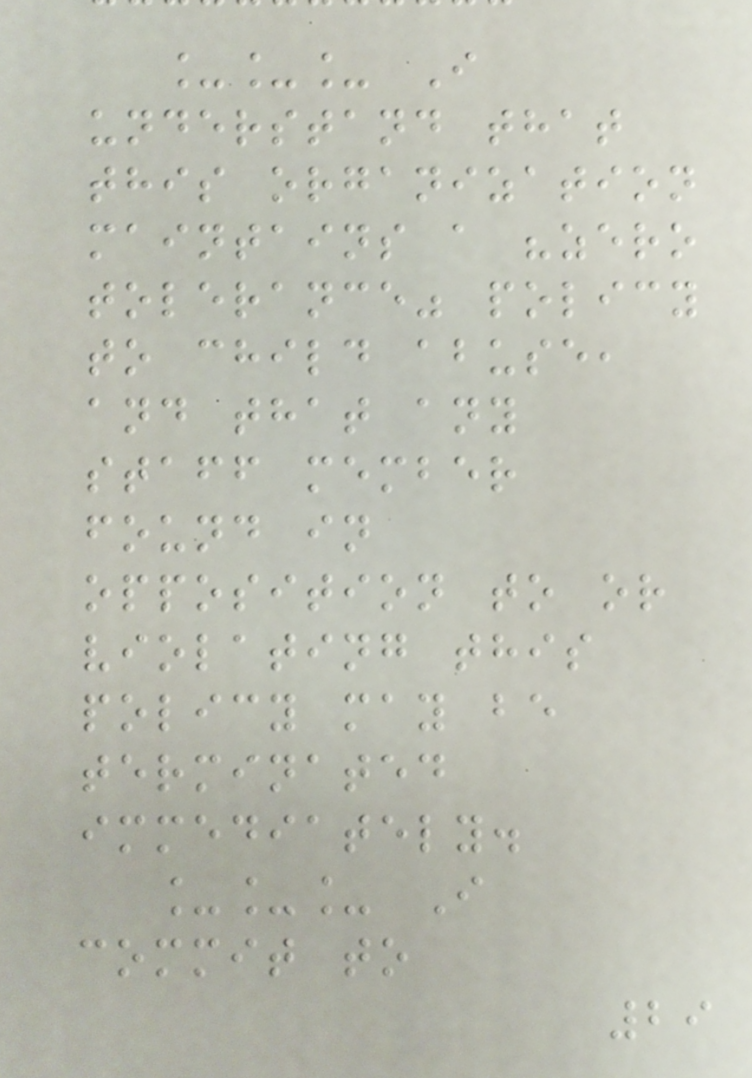___ I
understand that
this organization
maintains a "zero
tolerance" policy
to child abuse,
and that any
staff member
found in
opposition to or
violating this
policy may be
terminated
immediately.
___ I
commit to
29
